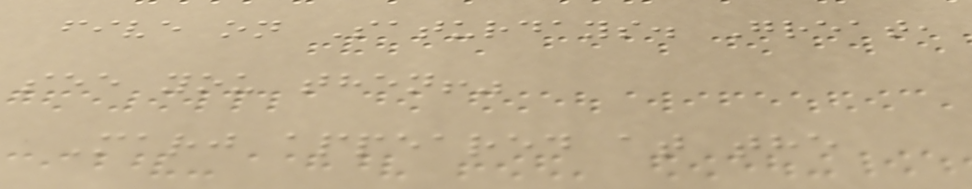five on Saturdays. Great,
see you then!"
Marj appeared at the
